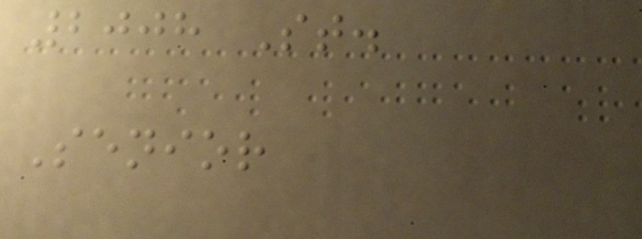2008 St.
Senior
